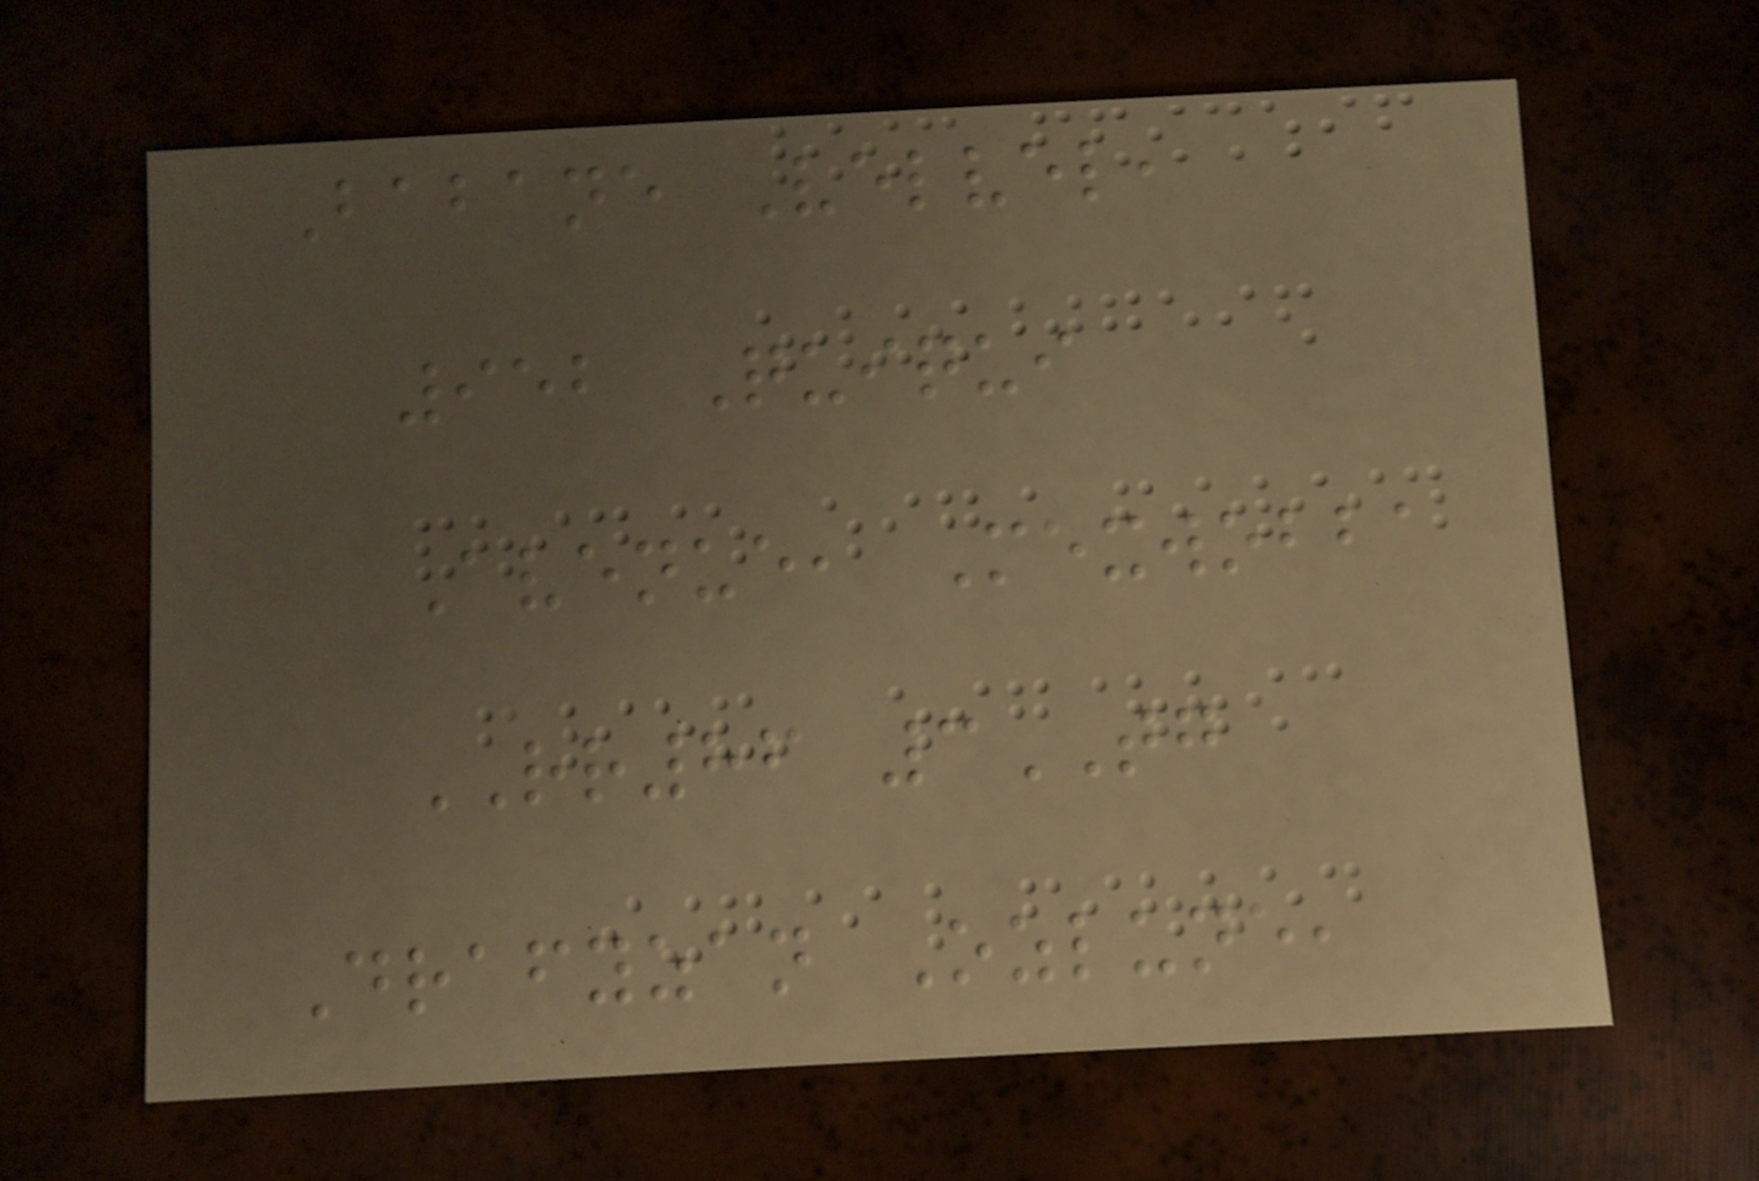Babane Velvel,
952 Quiqui
Avenue, Mexwobba
RR86 3TG
Drafyzan Ozlune,
